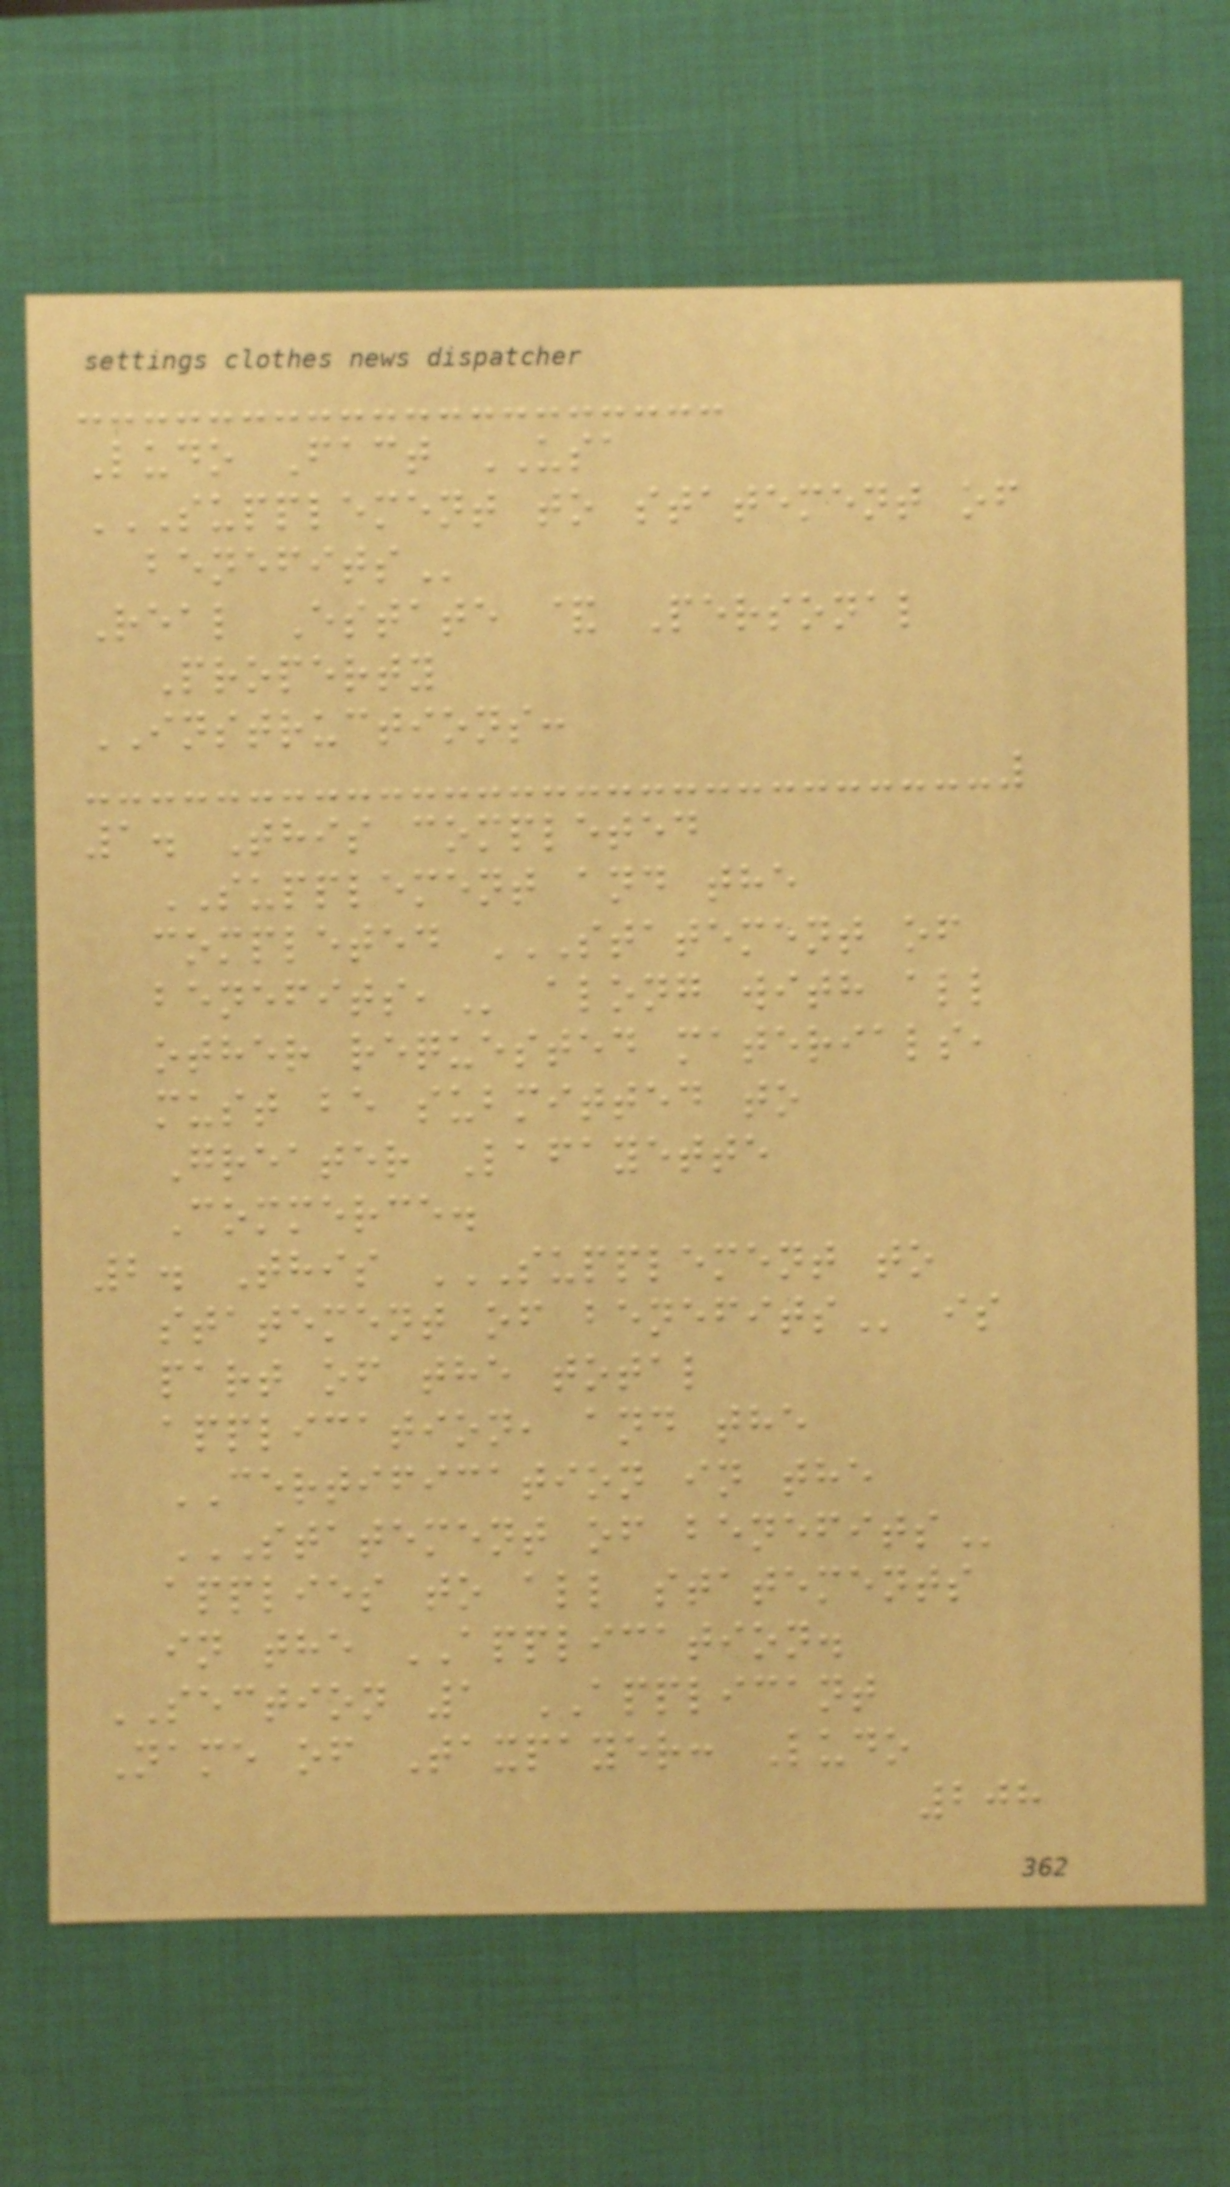Ludo Fact USA
SUPPLEMENT TO STATEMENT OF
BENEFITS
Real Estate & Personal
Property
INSTRUCTIONS:
1. This completed
SUPPLEMENT and the
completed STATEMENT OF
BENEFITS, along with all
other requested materials,
must be submitted to
Greater Lafayette
Commerce.
2. This SUPPLEMENT TO
STATEMENT OF BENEFITS is
part of the total
application, and the
CERTIFICATION in the
STATEMENT OF BENEFITS
applies to all statements
in the APPLICATION.
SECTION 1 APPLICANT
Name of Taxpayer: Ludo
208
